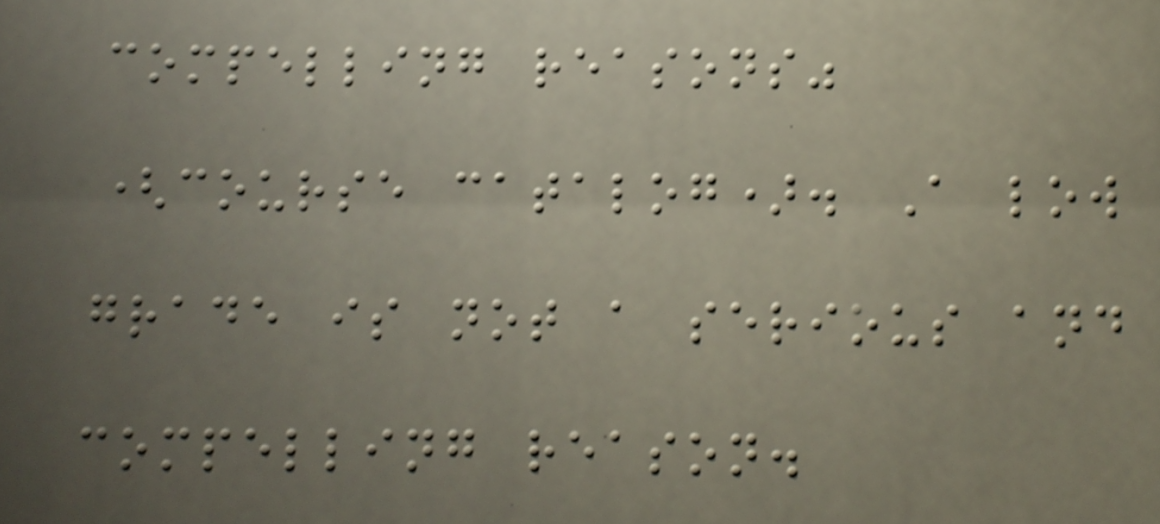compelling reasons"
(course catalog). A low
grade is not a serious and
compelling reason.
